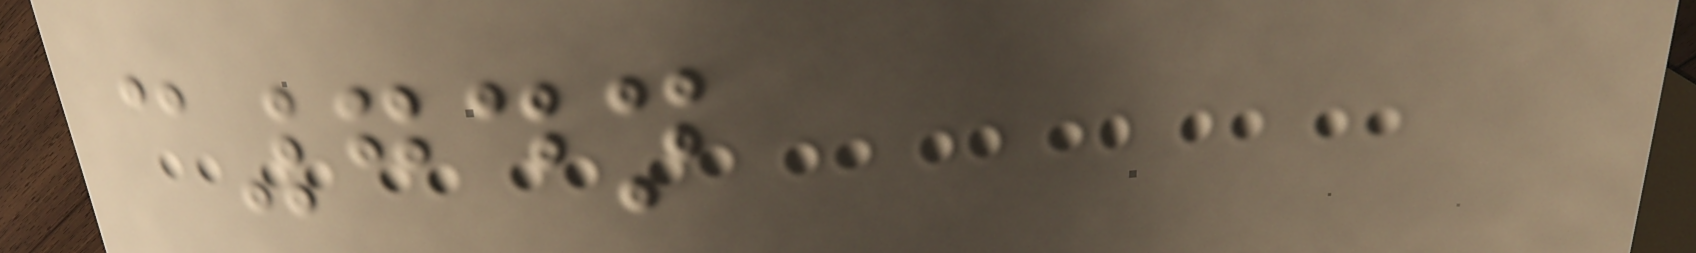c74n
